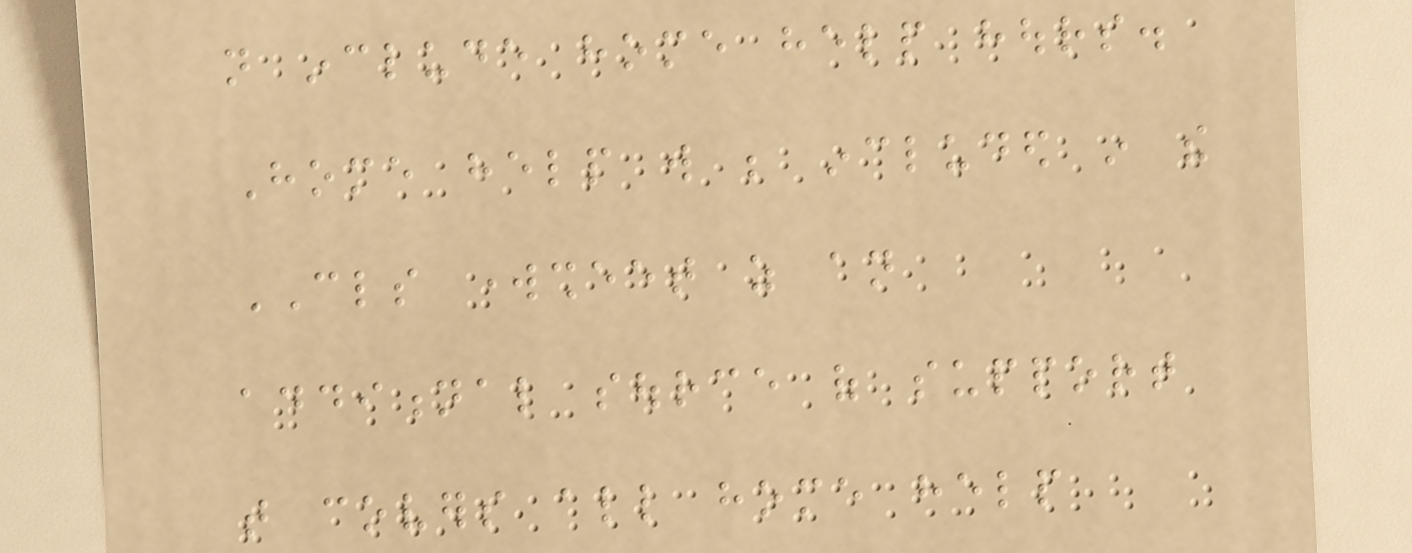not include home help hours.
Home help will be included in the
CLS worksheet as an
additional source of support
that covers all home help
